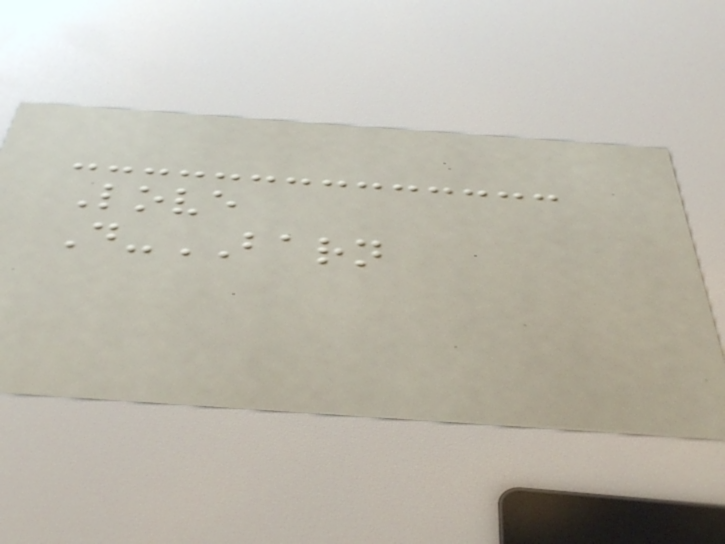Love
D-BARN
